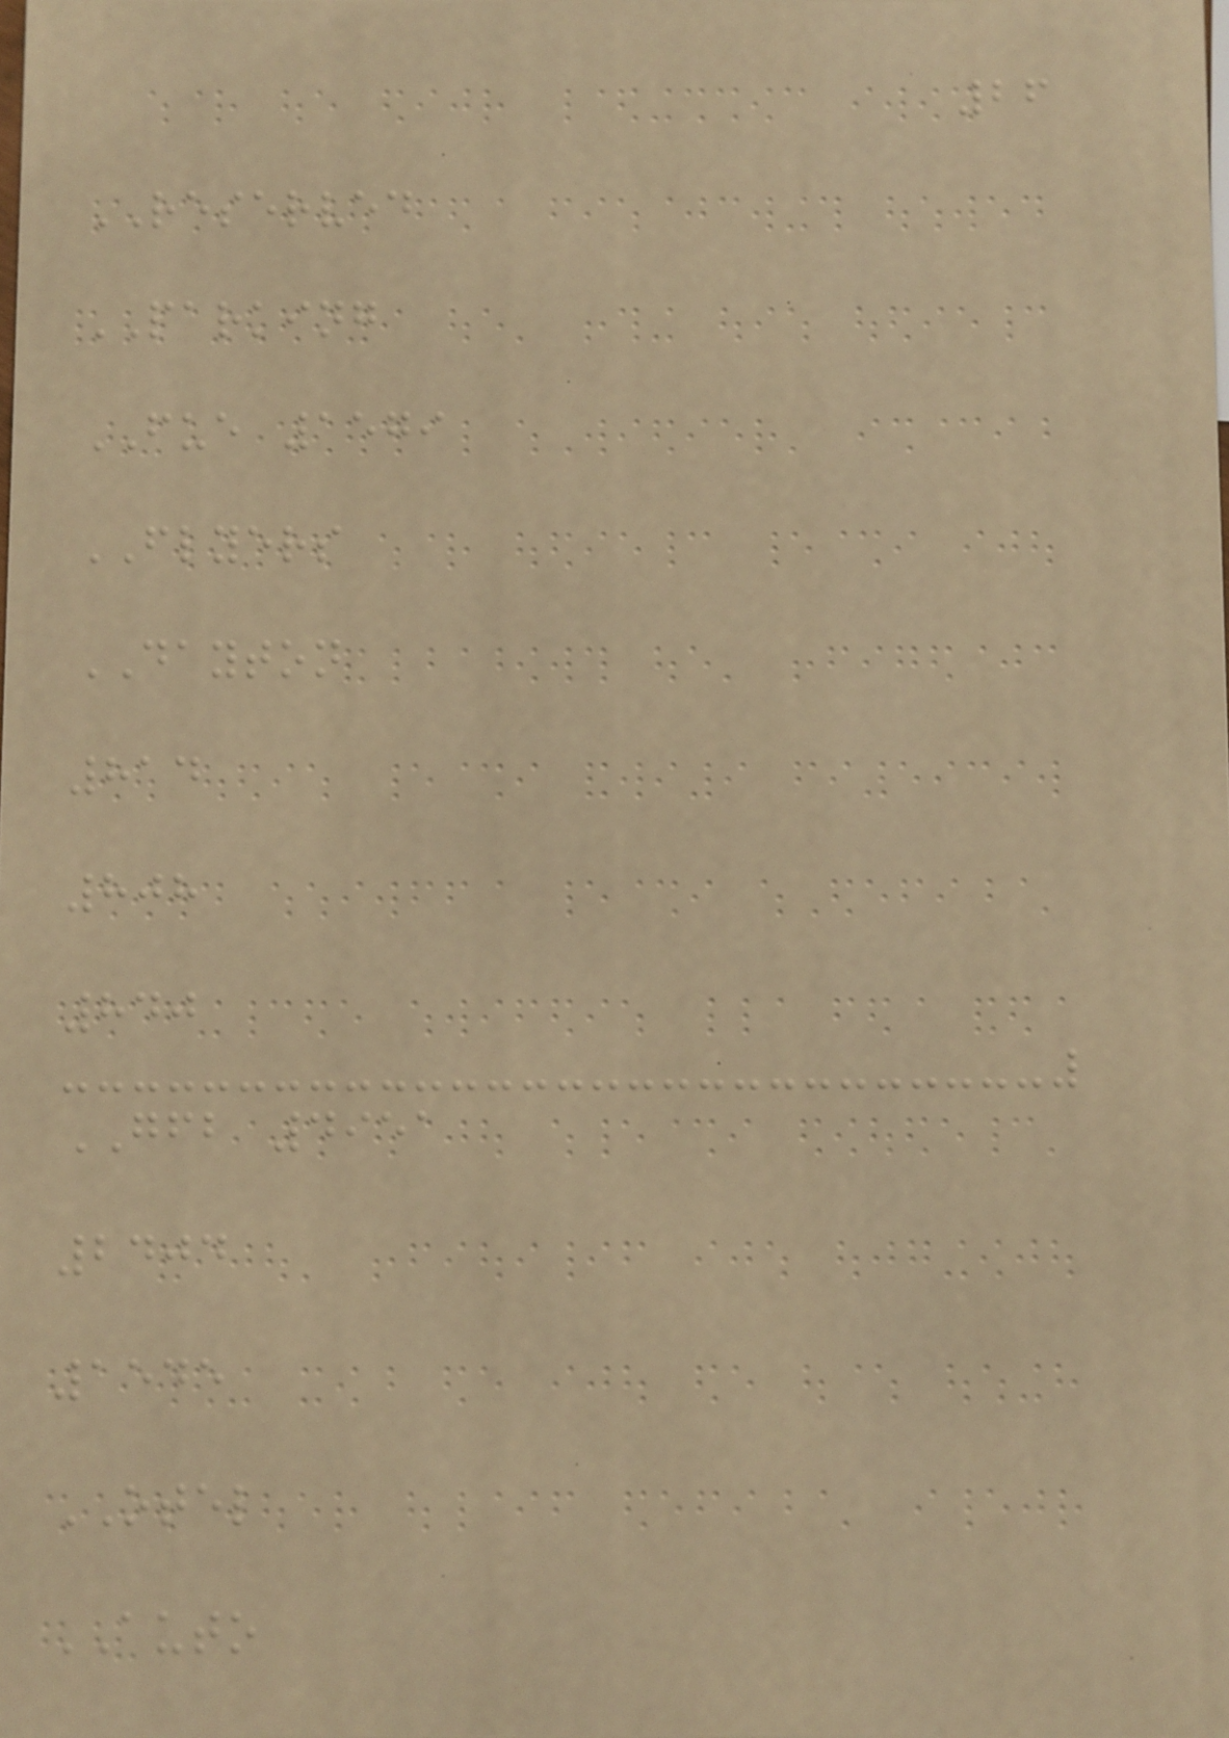26
RESERVED
PARKING
FUE 1579
FLYERS
DAYTON
814
808
840
GFB 4951
2404
1545
OTEL
AUTO
